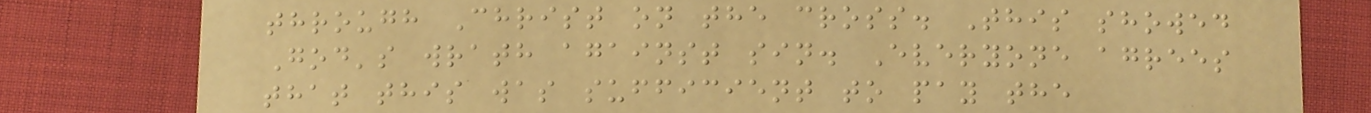through Christ on the cross. This showed
God's wrath against sin. Everyone agrees
that this was sufficient to pay the
